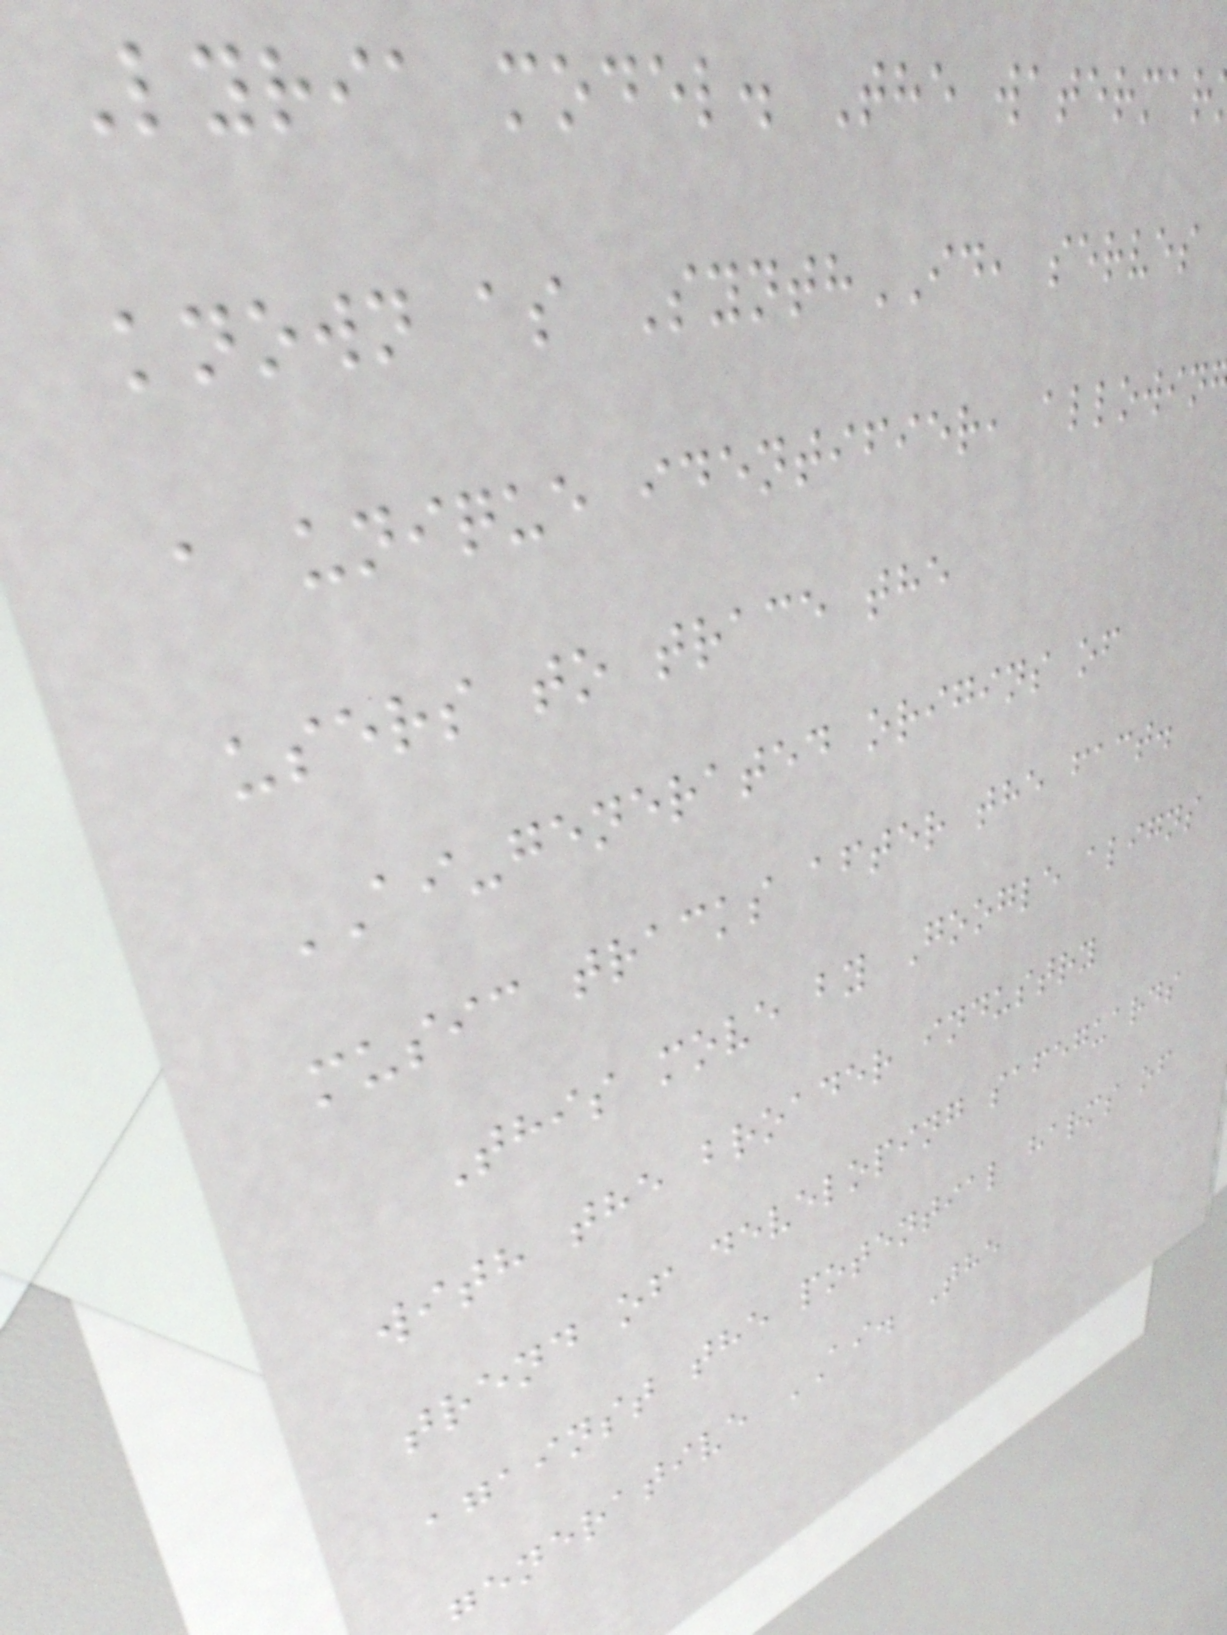Lyria model. The watermar
known as SynthID, serves
a unique identifier, allowin
users to trace the
AI-generated origins of
music tracks after the fact.
This move by Google aligns
with the broader industry
trend of developing safeguards
against the potential harms of
generative AI. The
